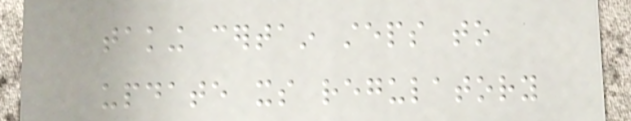taking certain steps to
update its regulatory
